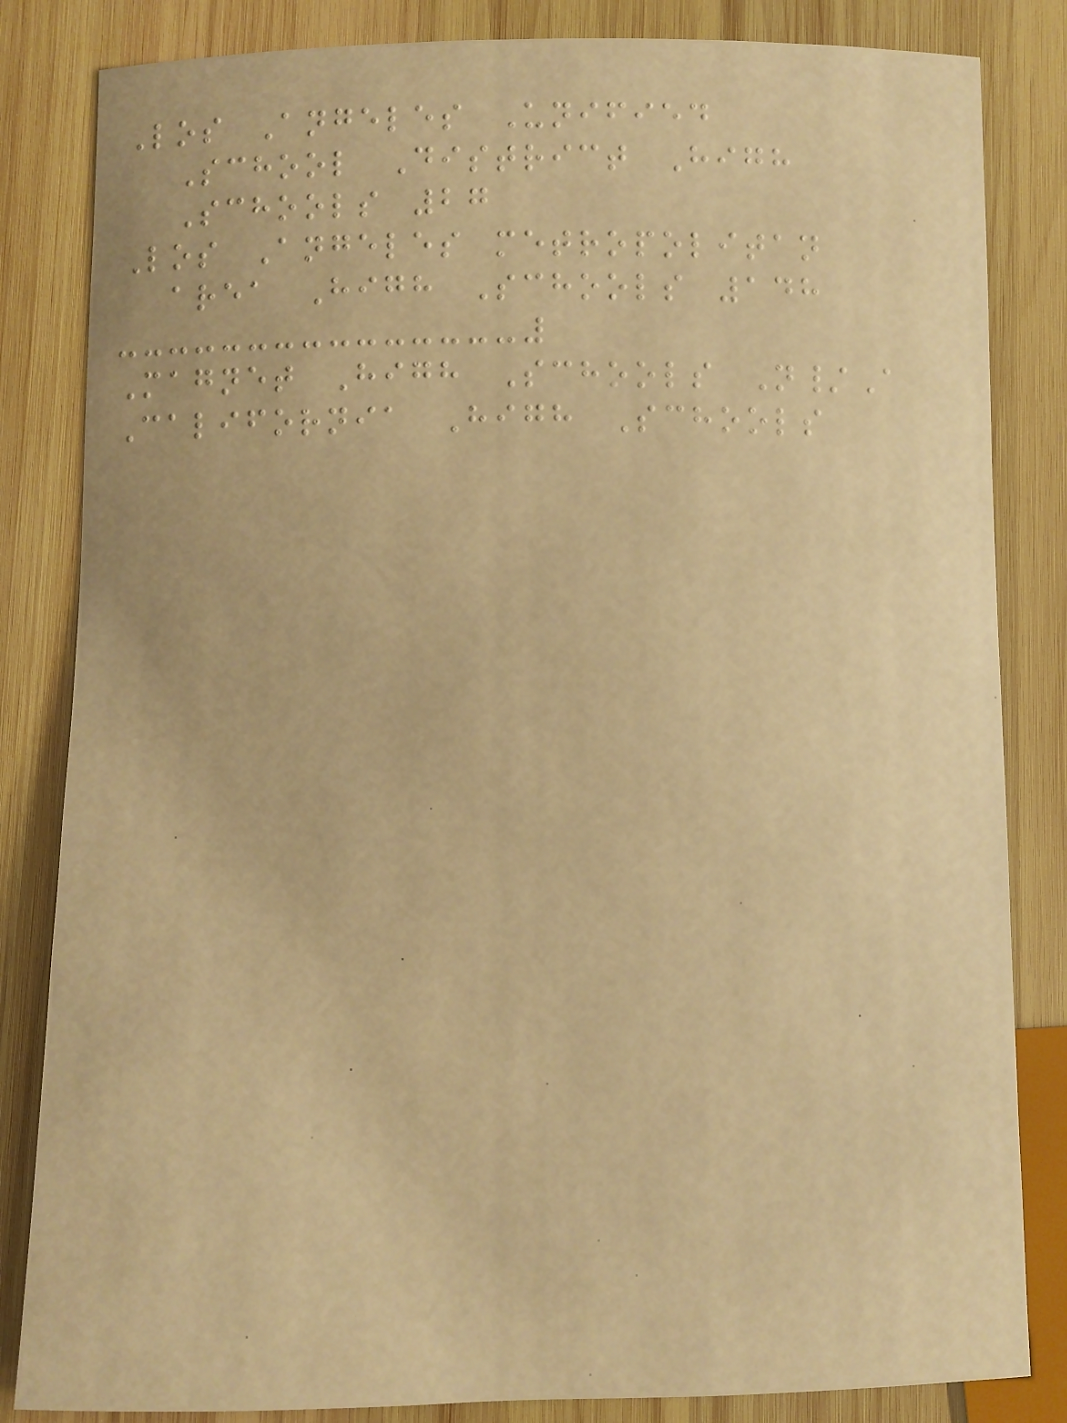Los Angeles Unified
School District High
Schools 27
Los Angeles metropolitan
area High Schools 148
Magnet High Schools N/A
California High Schools
